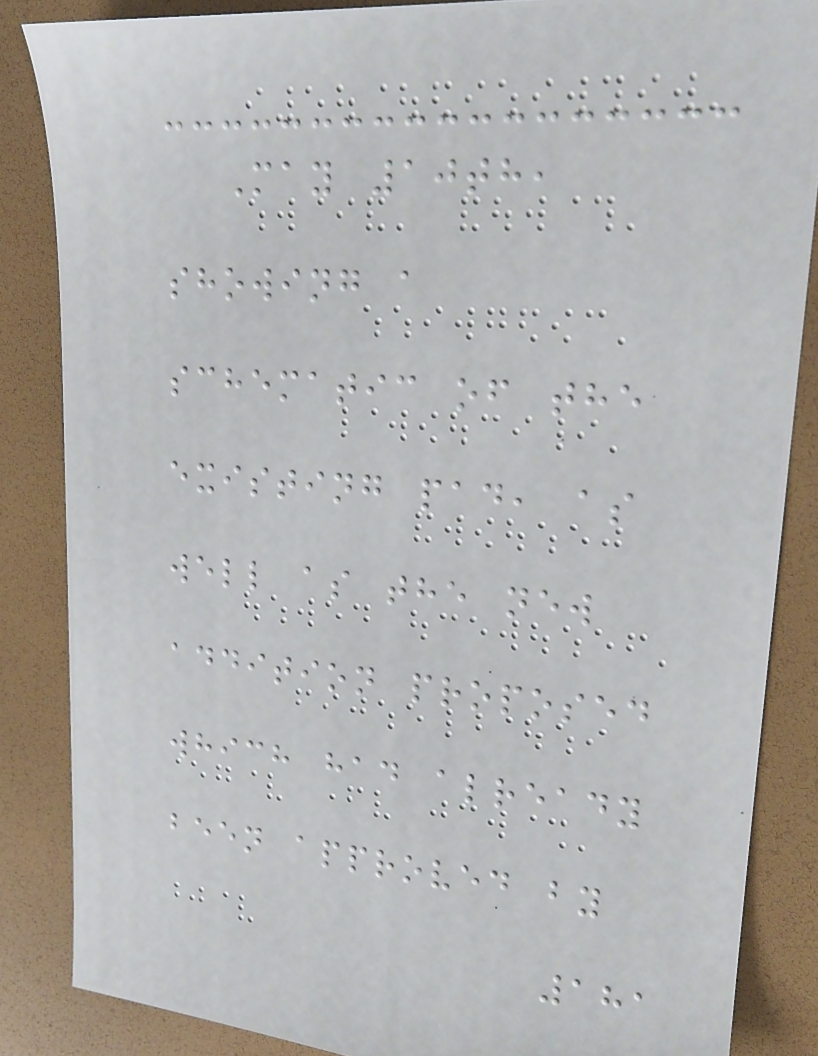May 10th,
showing a
schematic of the
existing pad, as
well as the new
addition proposed
which had already
been approved by
181
